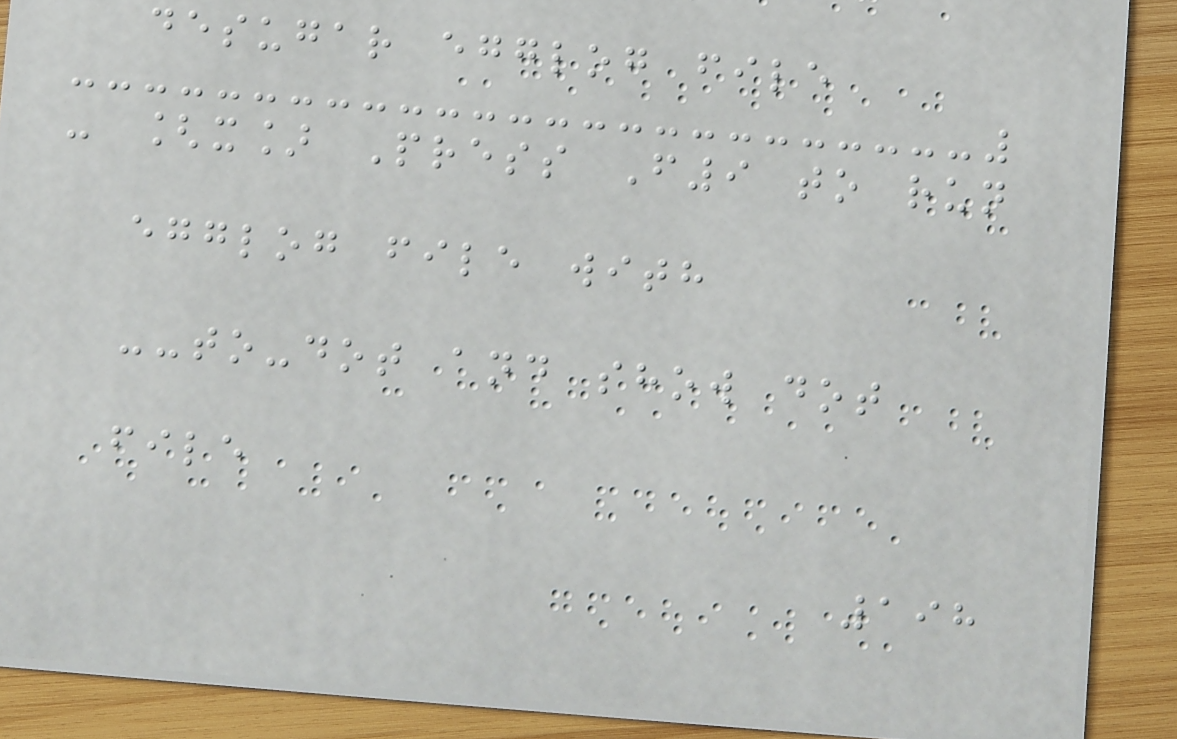desugar egglog file
- [x] Press F9 to run
egglog file with
--to-dot and show dot
file
198
